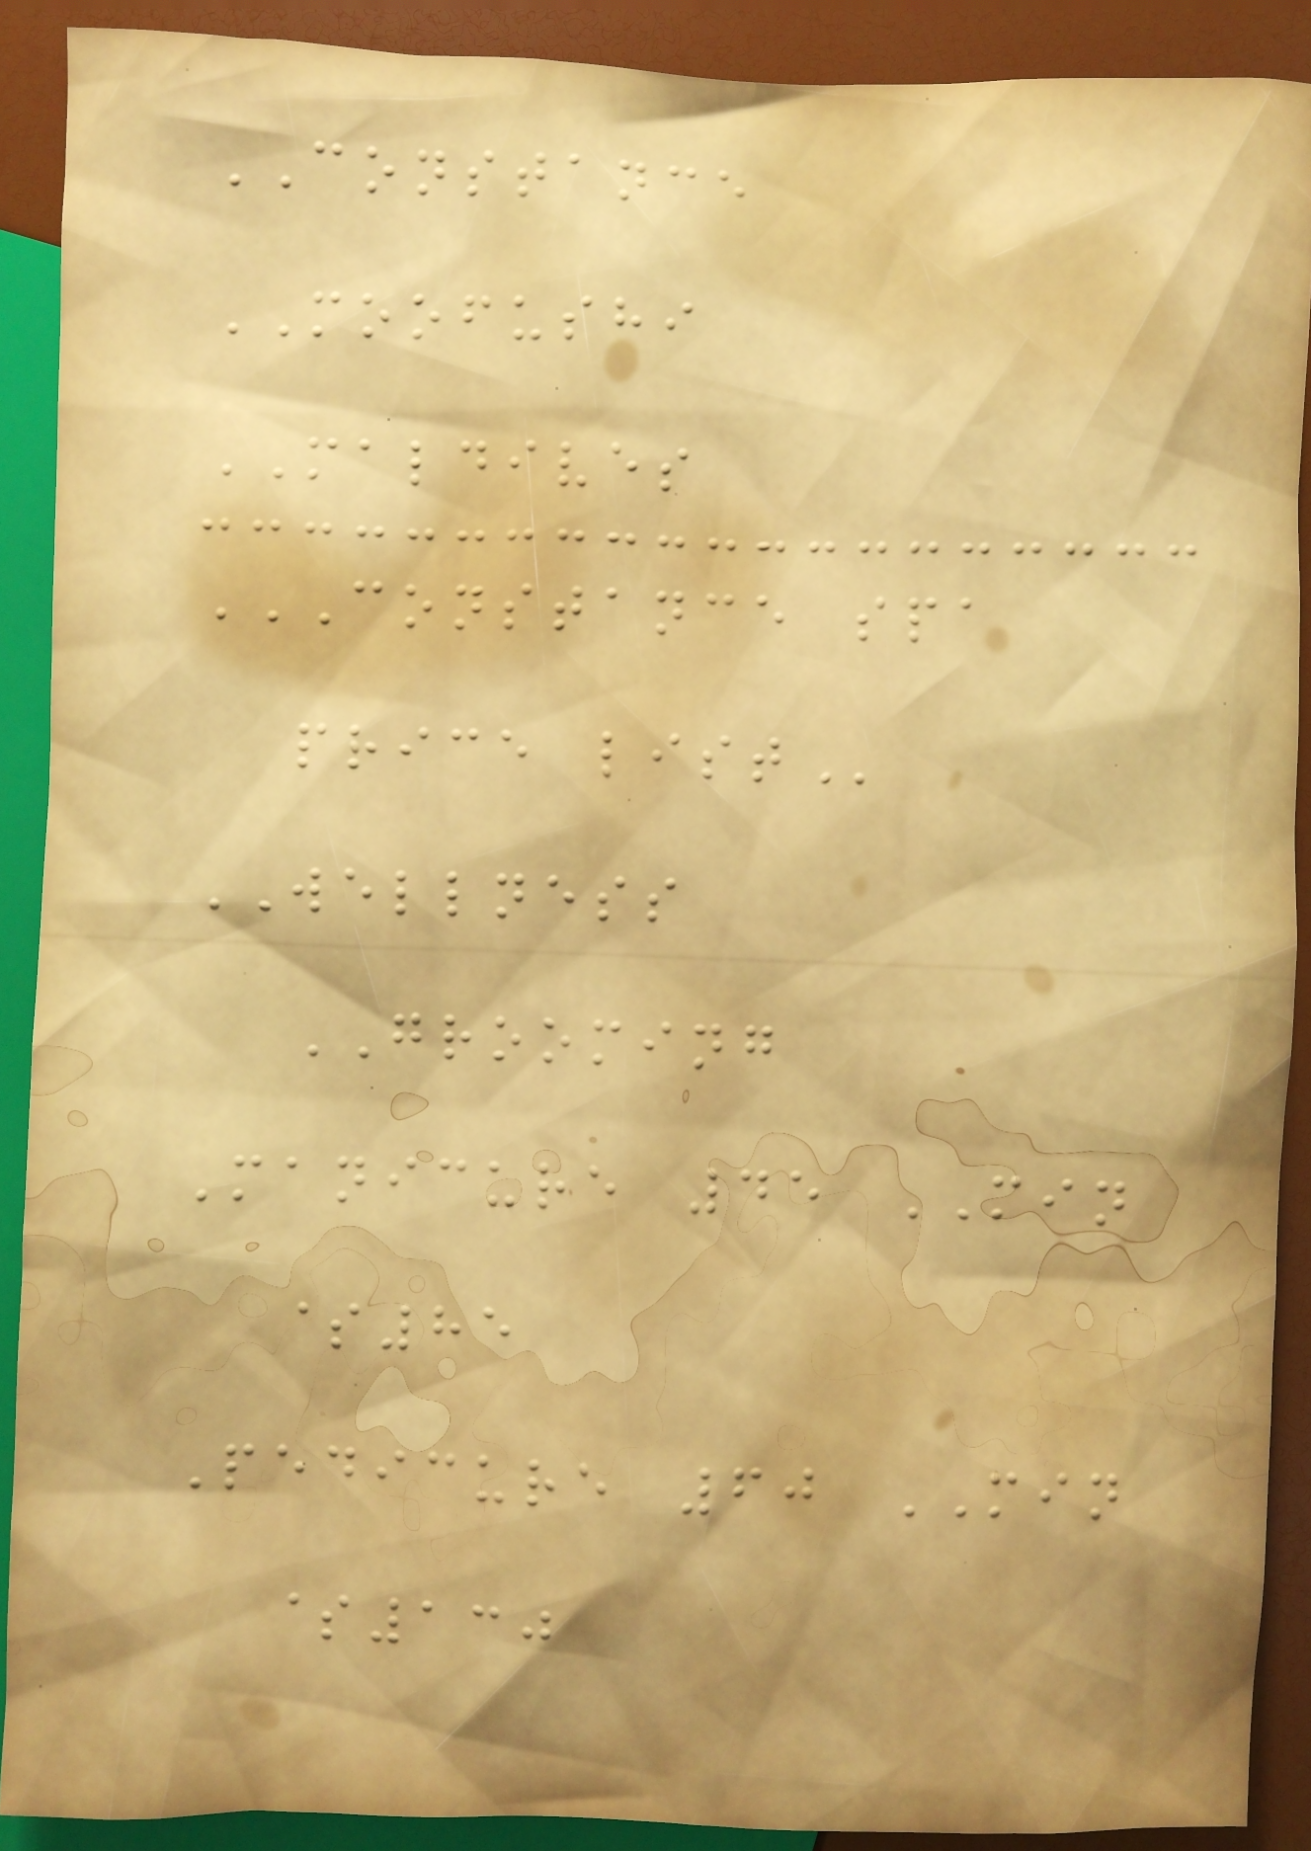CONSTANCE
MOOFUSHI
MALDIVES
CONSTANCE SPA
PRICE LIST
WELLNESS
GROOMING
Manicure 45 MIN
$85
Pedicure 60 MIN
$130
